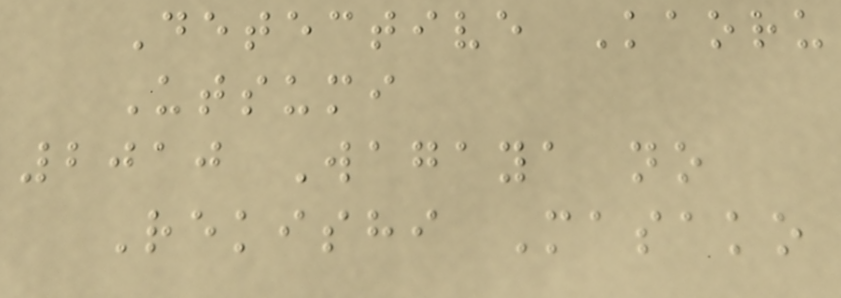Detective Kaoru
Utsumi
2010 Wagaya no
Rekishi Masako
